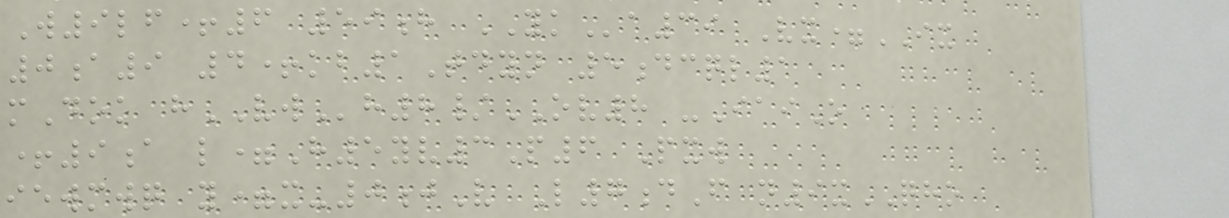W9lf+6 59h YKa39 Vx=IX
0a9 4+kb1Tdyn 5dcql1
mDok hVWh8/OV8 -IaiO
+9a l=H5yv3P6 Pxw
iewmwq y=x-0jV L7dF n9xQHO
